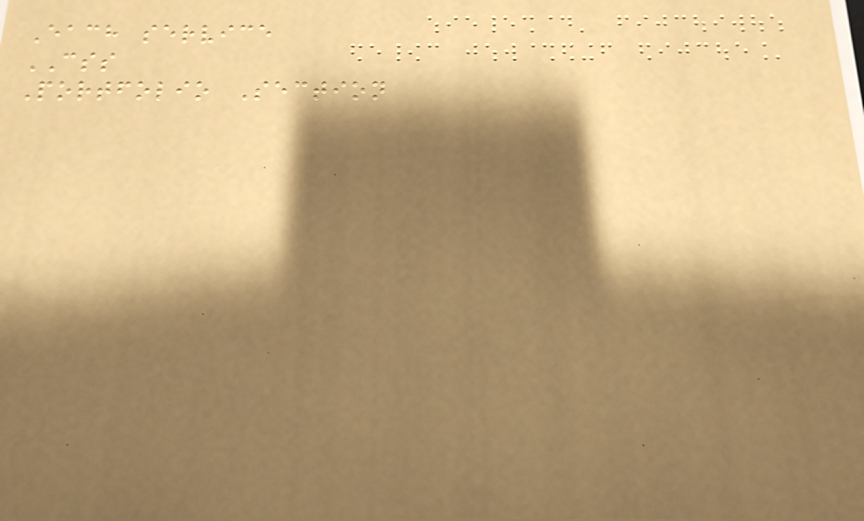Each service
CSS
Portfolio Section
